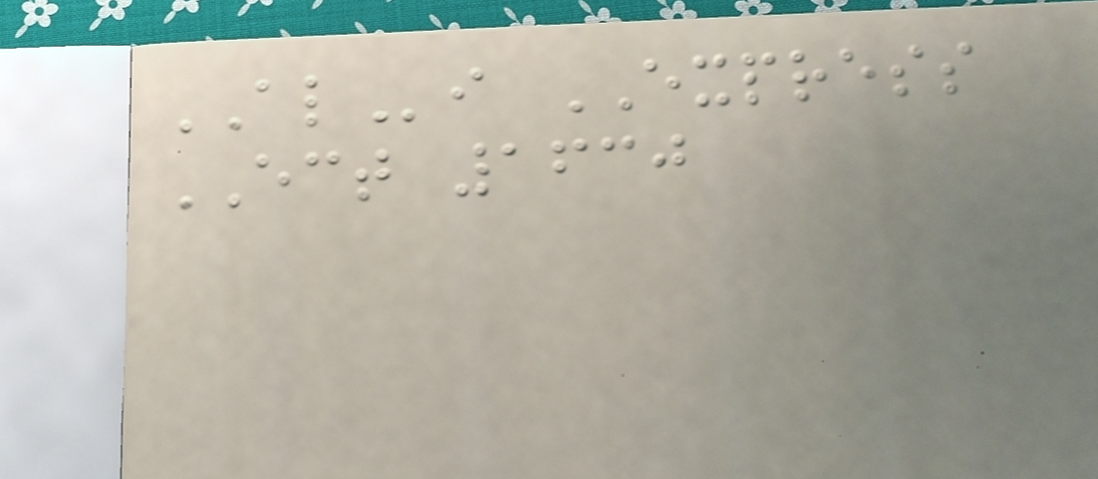ALi EXPRESS
ECT 1630
